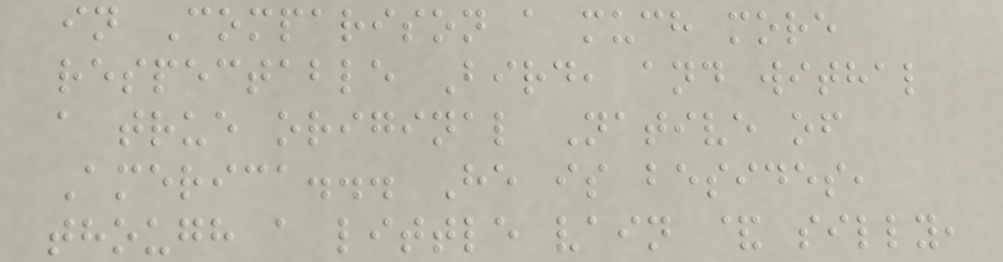in Comparison a much more
respectable Bird, and withal
a true original Native of
America... He is besides,
though a little vain & silly,
